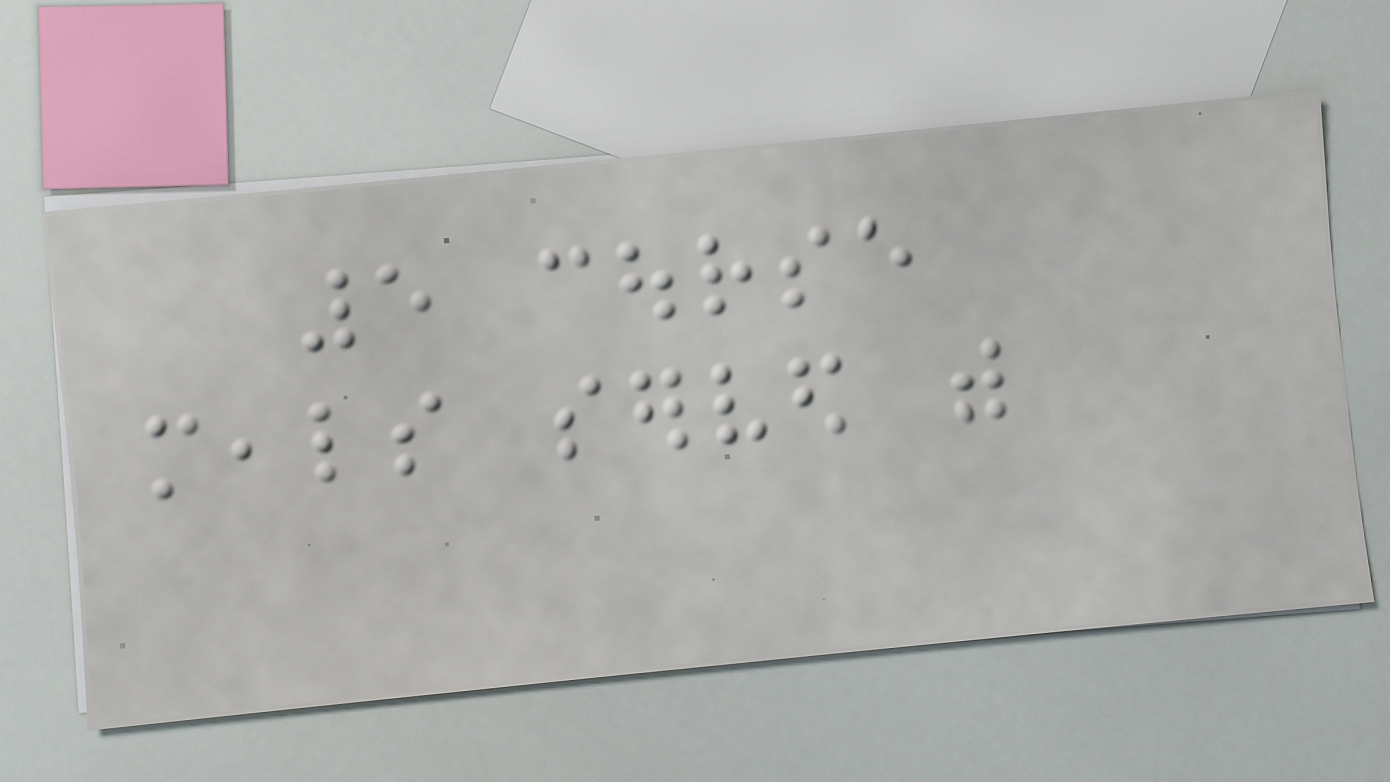5 course
meals served with
